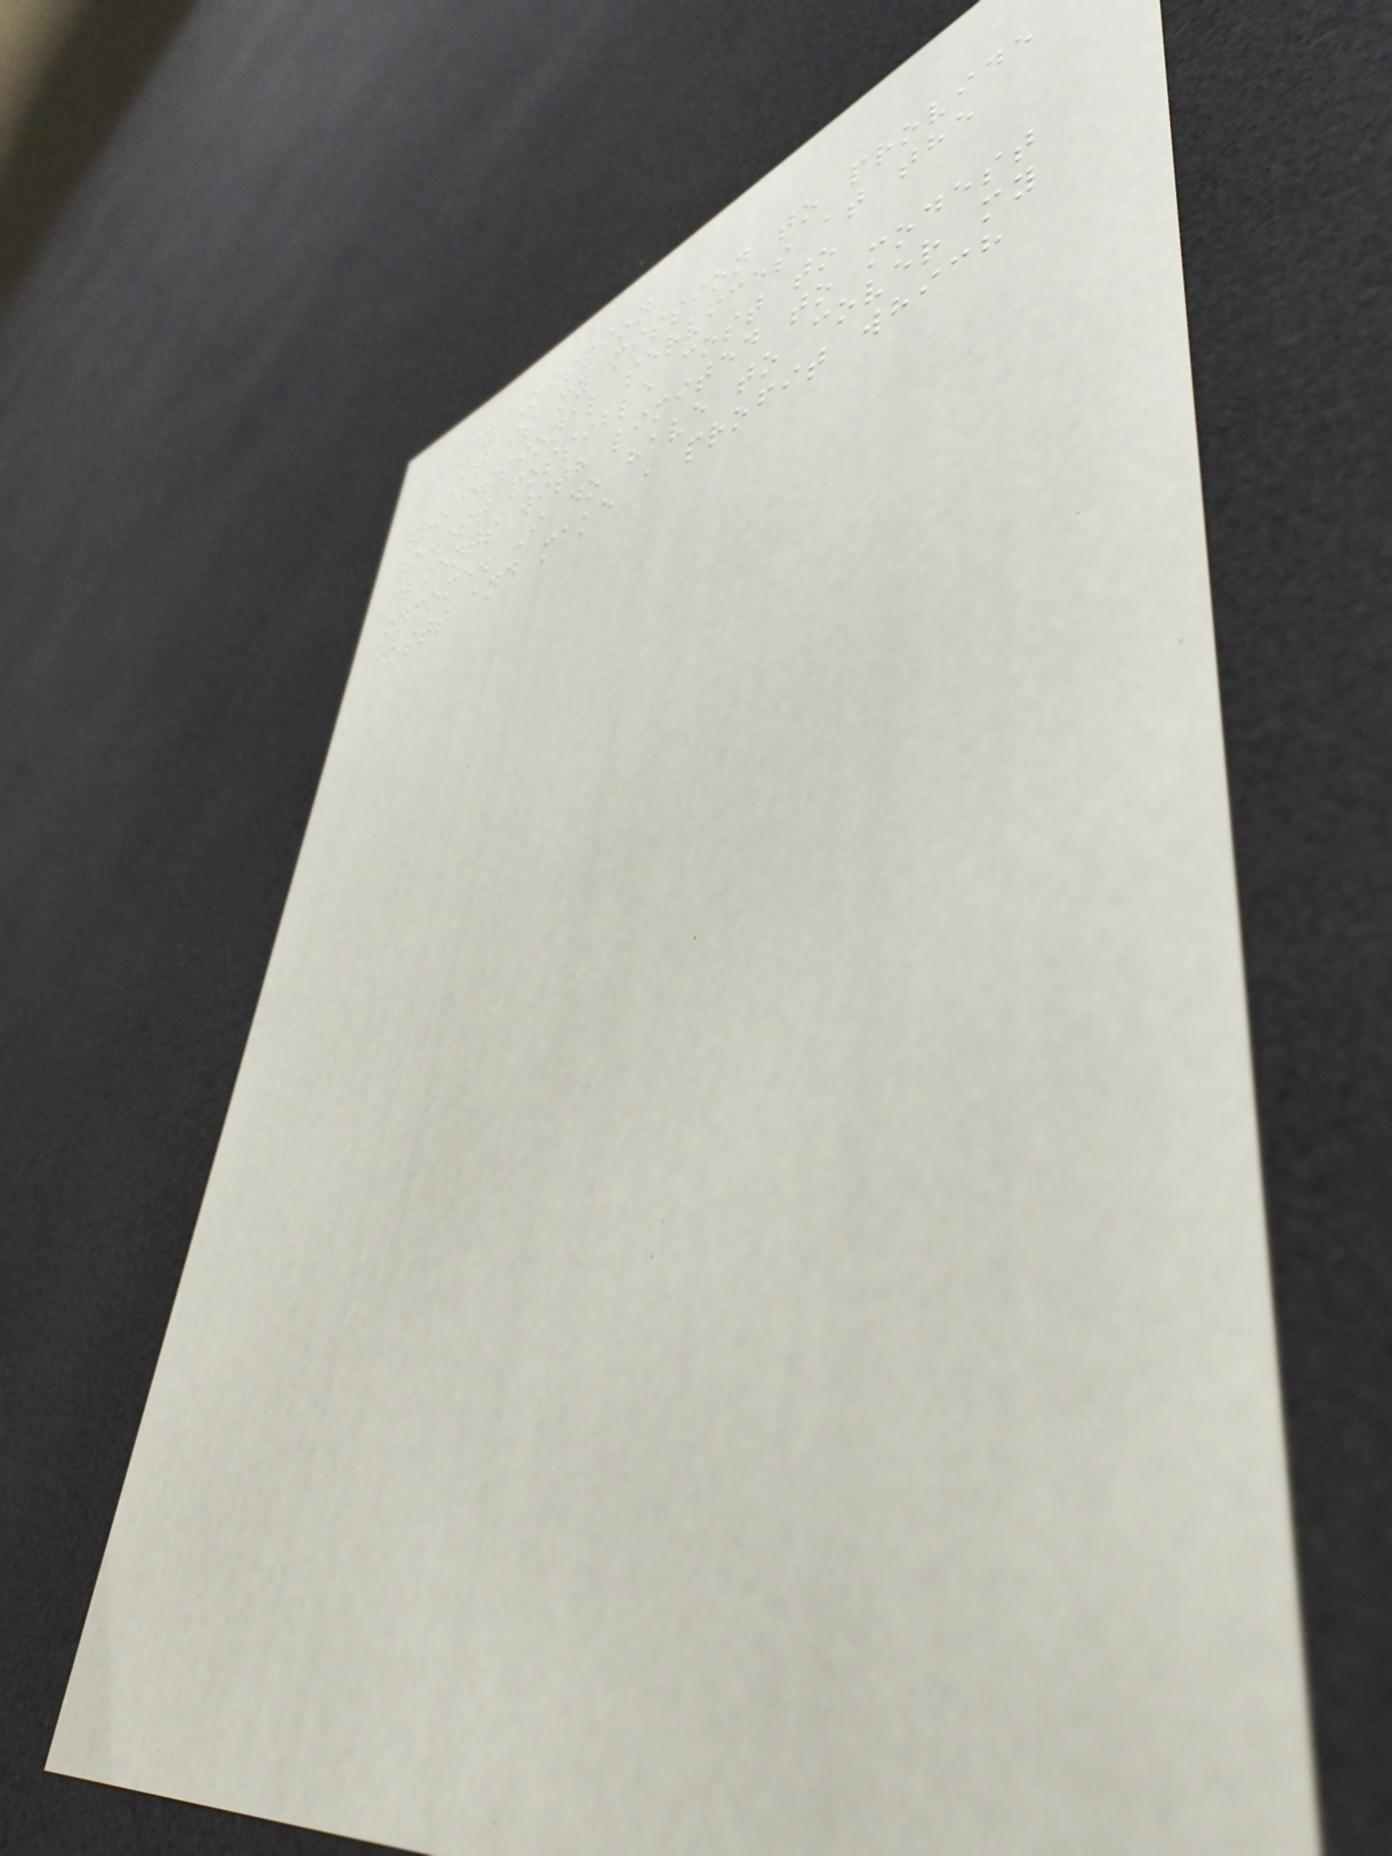My Mission
It is my mission to provide
professional services at the
lowest possible cost to
clients with limited to modest
income. I do have to cover my
costs and make a profit which
